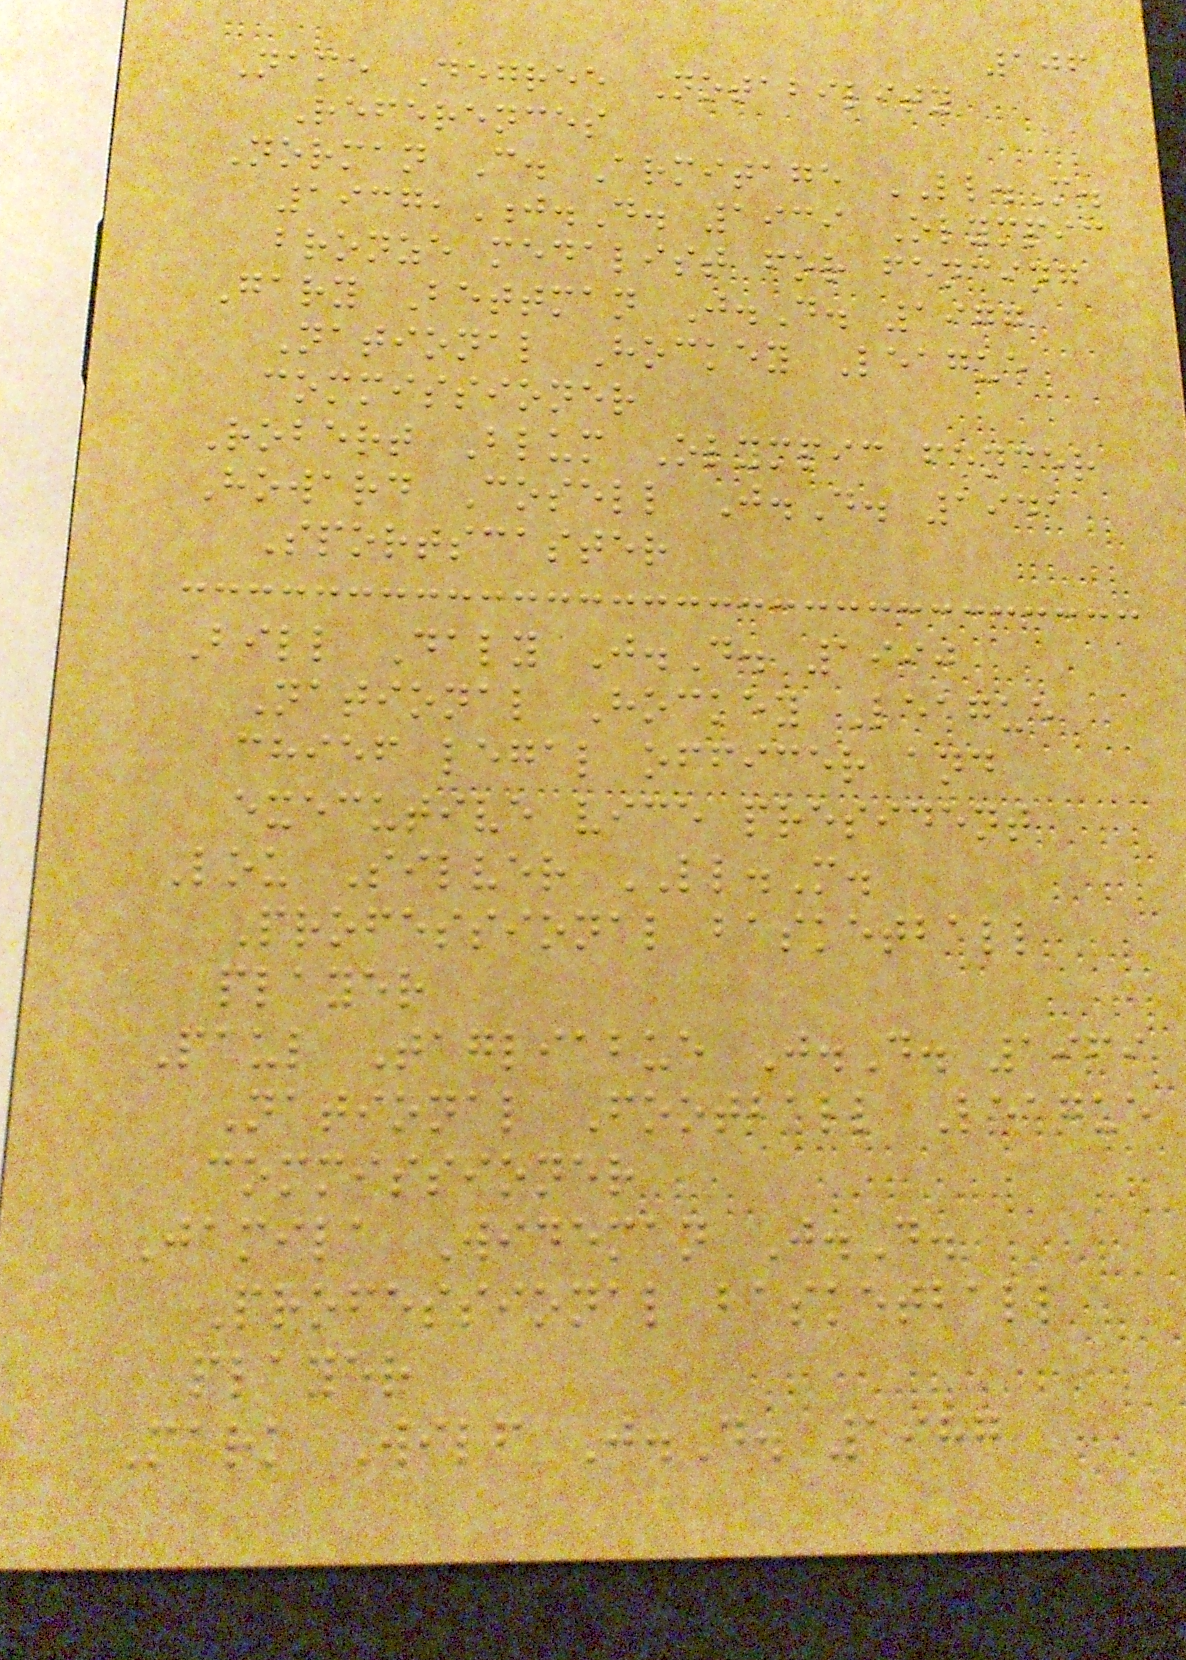106
Name Degree Notability
References
Norman C. Armitage LL.M.
1937,J.D. 1939 Olympic
bronze medalist for fencing
Gary Bettman J.D. 1977
National Hockey League
commissioner
Robert Blum Olympic fencer
Howard Cosell J.D. 1941
Sportscaster
Bill Daly J.D. 1990
National Hockey League
chief legal officer and
executive vice president
Lou Silver LL.M.
Professional basketball
player
Paul Tagliabue J.D. 1969
National Football League
commissioner
Jamila Wideman J.D.
Professional basketball
player
Mark Wilf J.D. 1987
